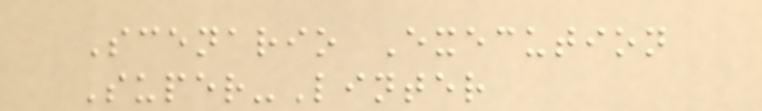Scenario Execution
Super-Linter
